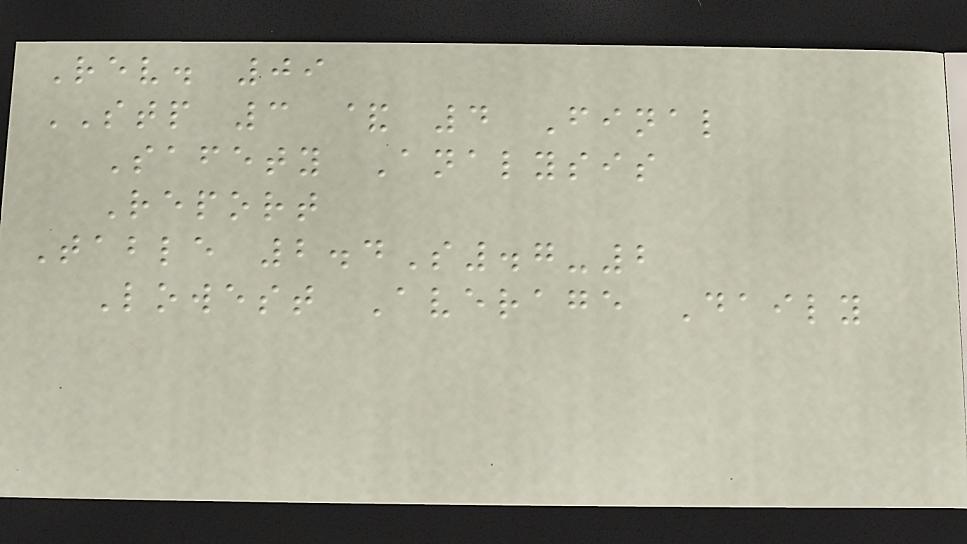Rev. 09
STP 3 & 4 Final
Safety Analysis
Report
Table 2.4S.7-2
Lowest Average Daily
